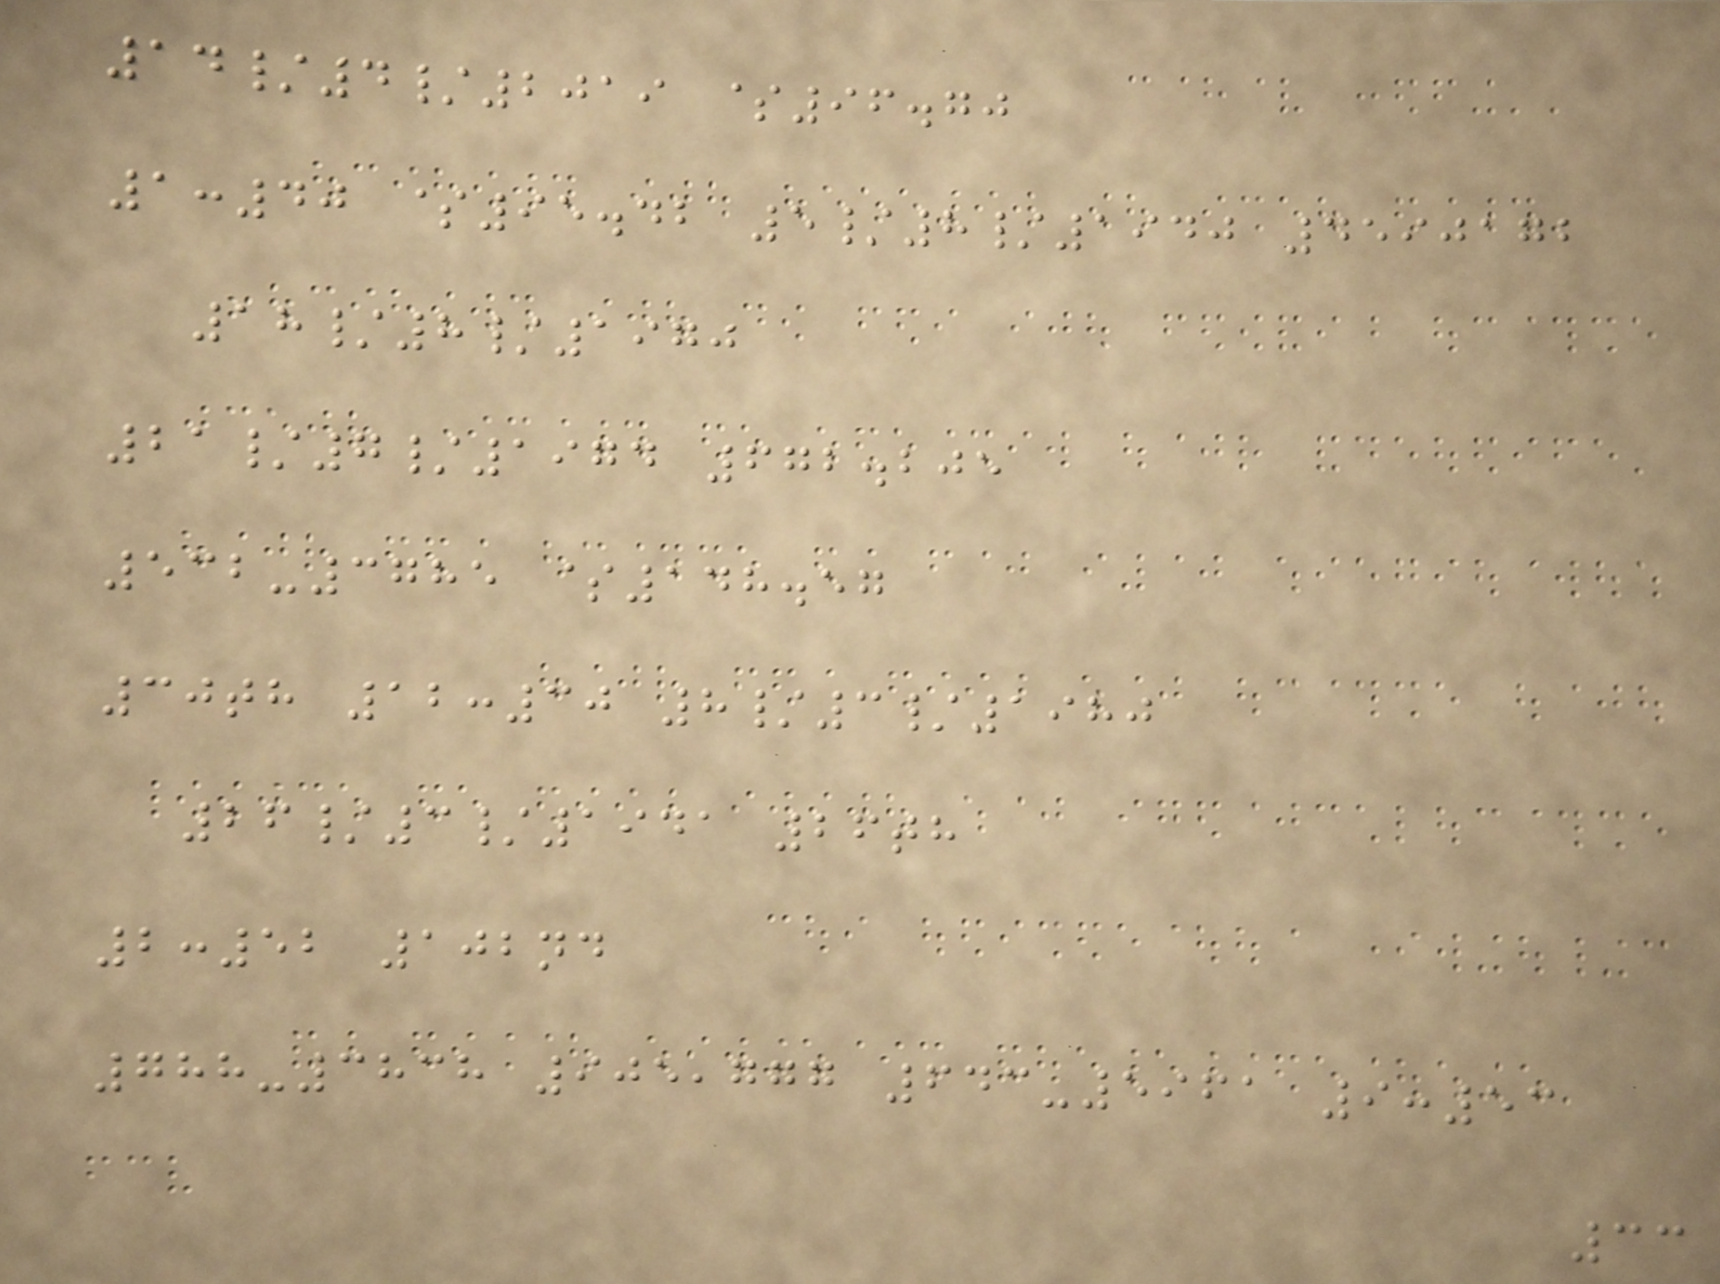14/4/2019 $96.70
1:40 $95.42 5/8/1940 4590172
18/8/1970
21/7/1974 672.205
532-3785 $148.57
30th 12:30 8/3/1980
26/3/1941 26th
2:52 102nd
788-3838 905,777 643-5961 9:53
33
